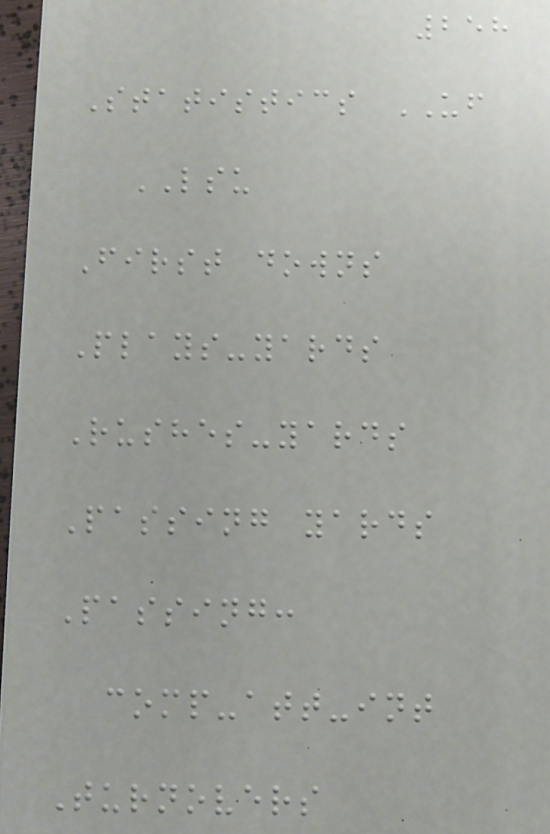258
Statistics UF
LSU
First downs
Plays-yards
Rushes-yards
Passing yards
Passing:
comp-att-int
Turnovers
